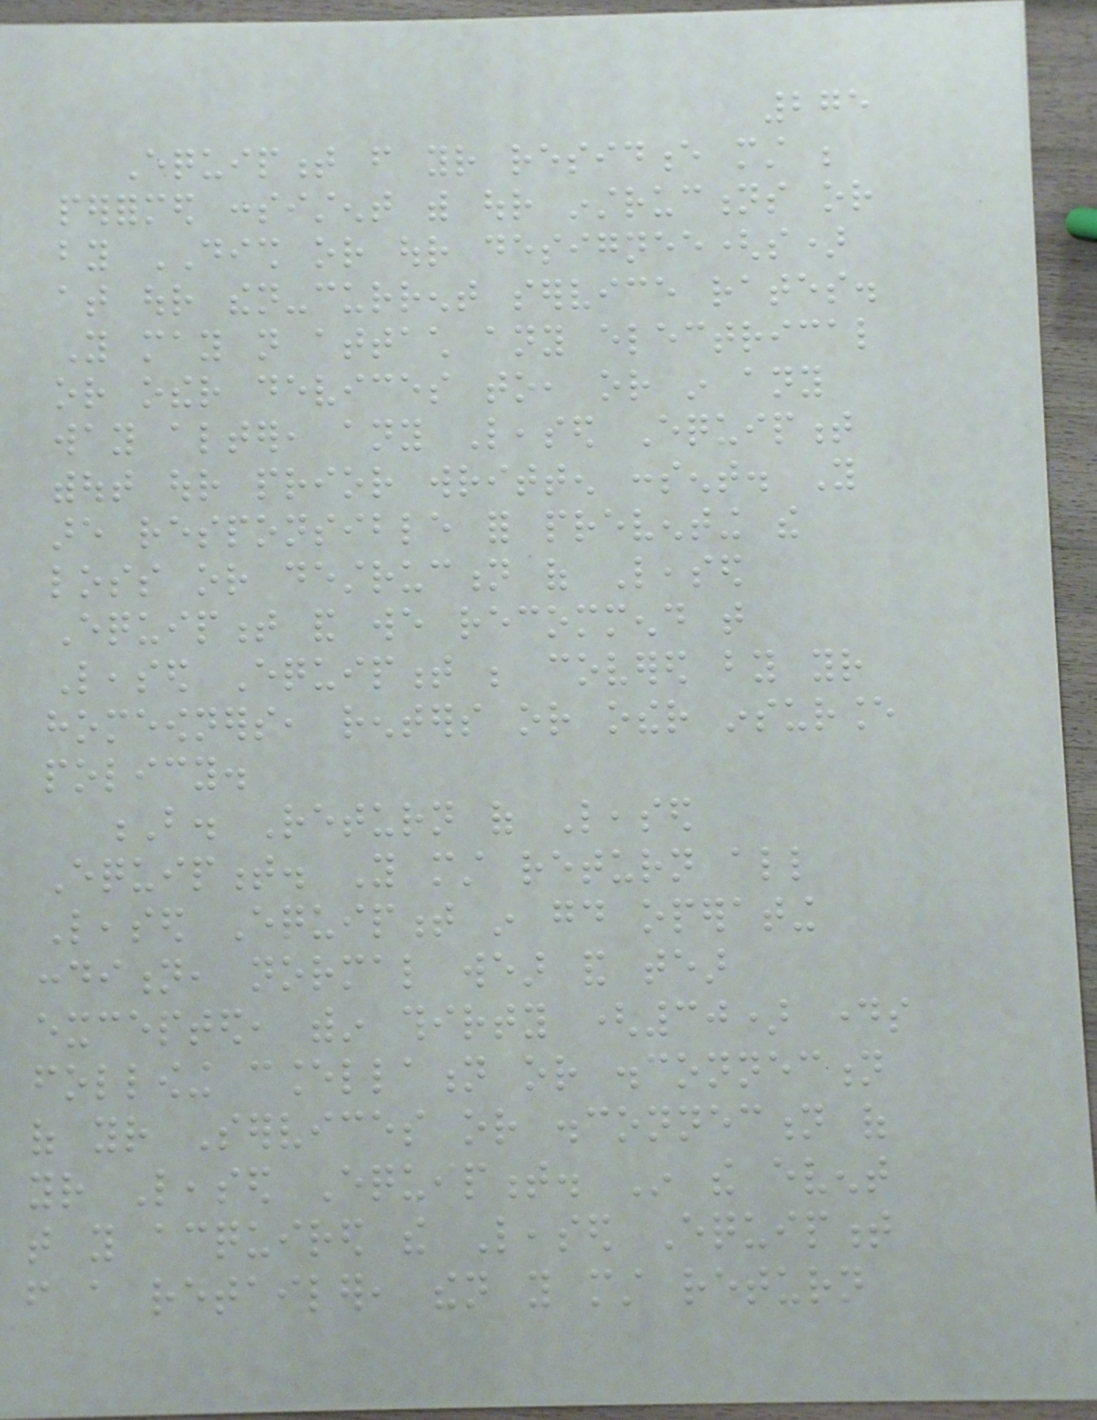275
Equipment from your residence must be
performed consistent with our instructions or
by DISH or our designee(s)
at our then-current service rates.
You may not attach any electrical
or other devices to, or in any
way alter, any Leased Equipment
without our prior written consent. You
are responsible for preventing the
loss or destruction of Leased
Equipment and we recommend that
Leased Equipment be covered by your
homeowners, renters or other insurance
policy.
B. Return of Leased
Equipment. You must return all
Leased Equipment in good operating
condition, normal wear and tear
excepted, within thirty (30) days
following cancellation or disconnection
of your Services or disconnection of
your Leased Equipment. In the event
that you acquired the Leased Equipment
from a retailer, then you must return
